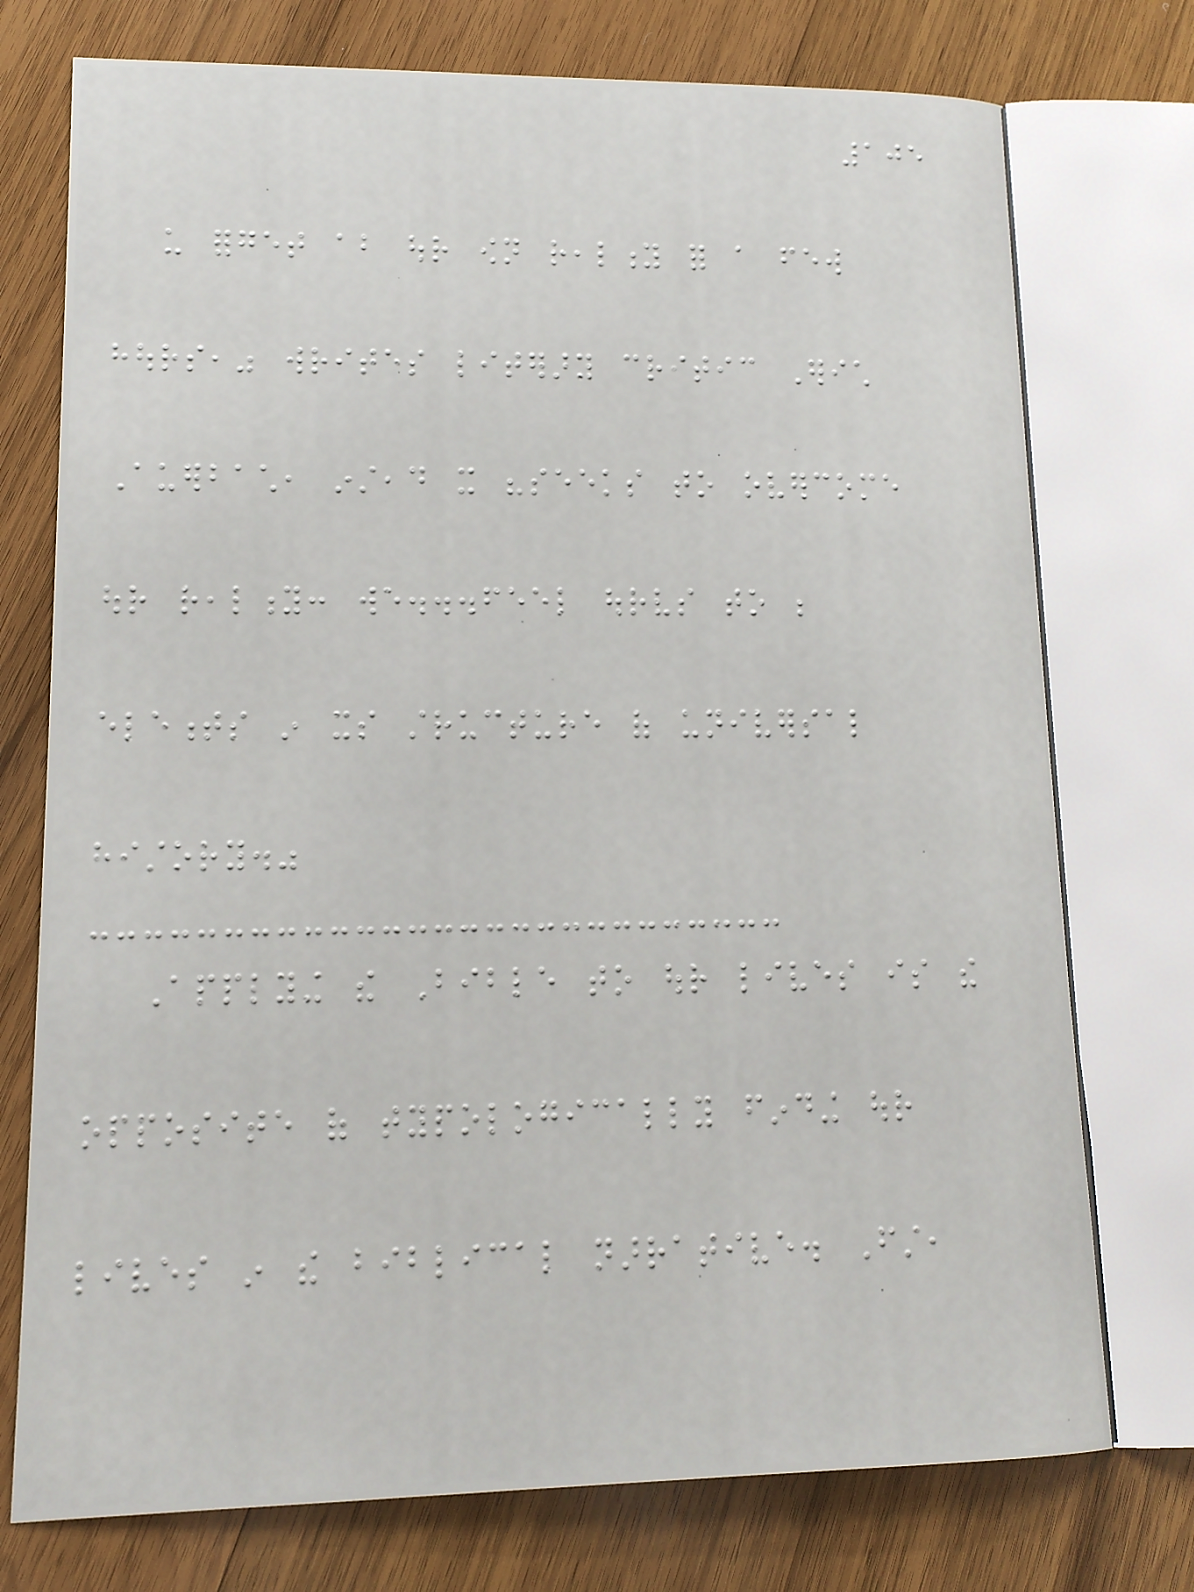105
us forget about our own reality for a few
hours," writes literary critic Erich
Auerbach, instead it "seeks to overcome
our reality: we...feel ourselves to be
elements in its structure of universal
history."
Applying the Bible to our lives is the
opposite of typologically finding our
lives in the biblical narrative. First,
